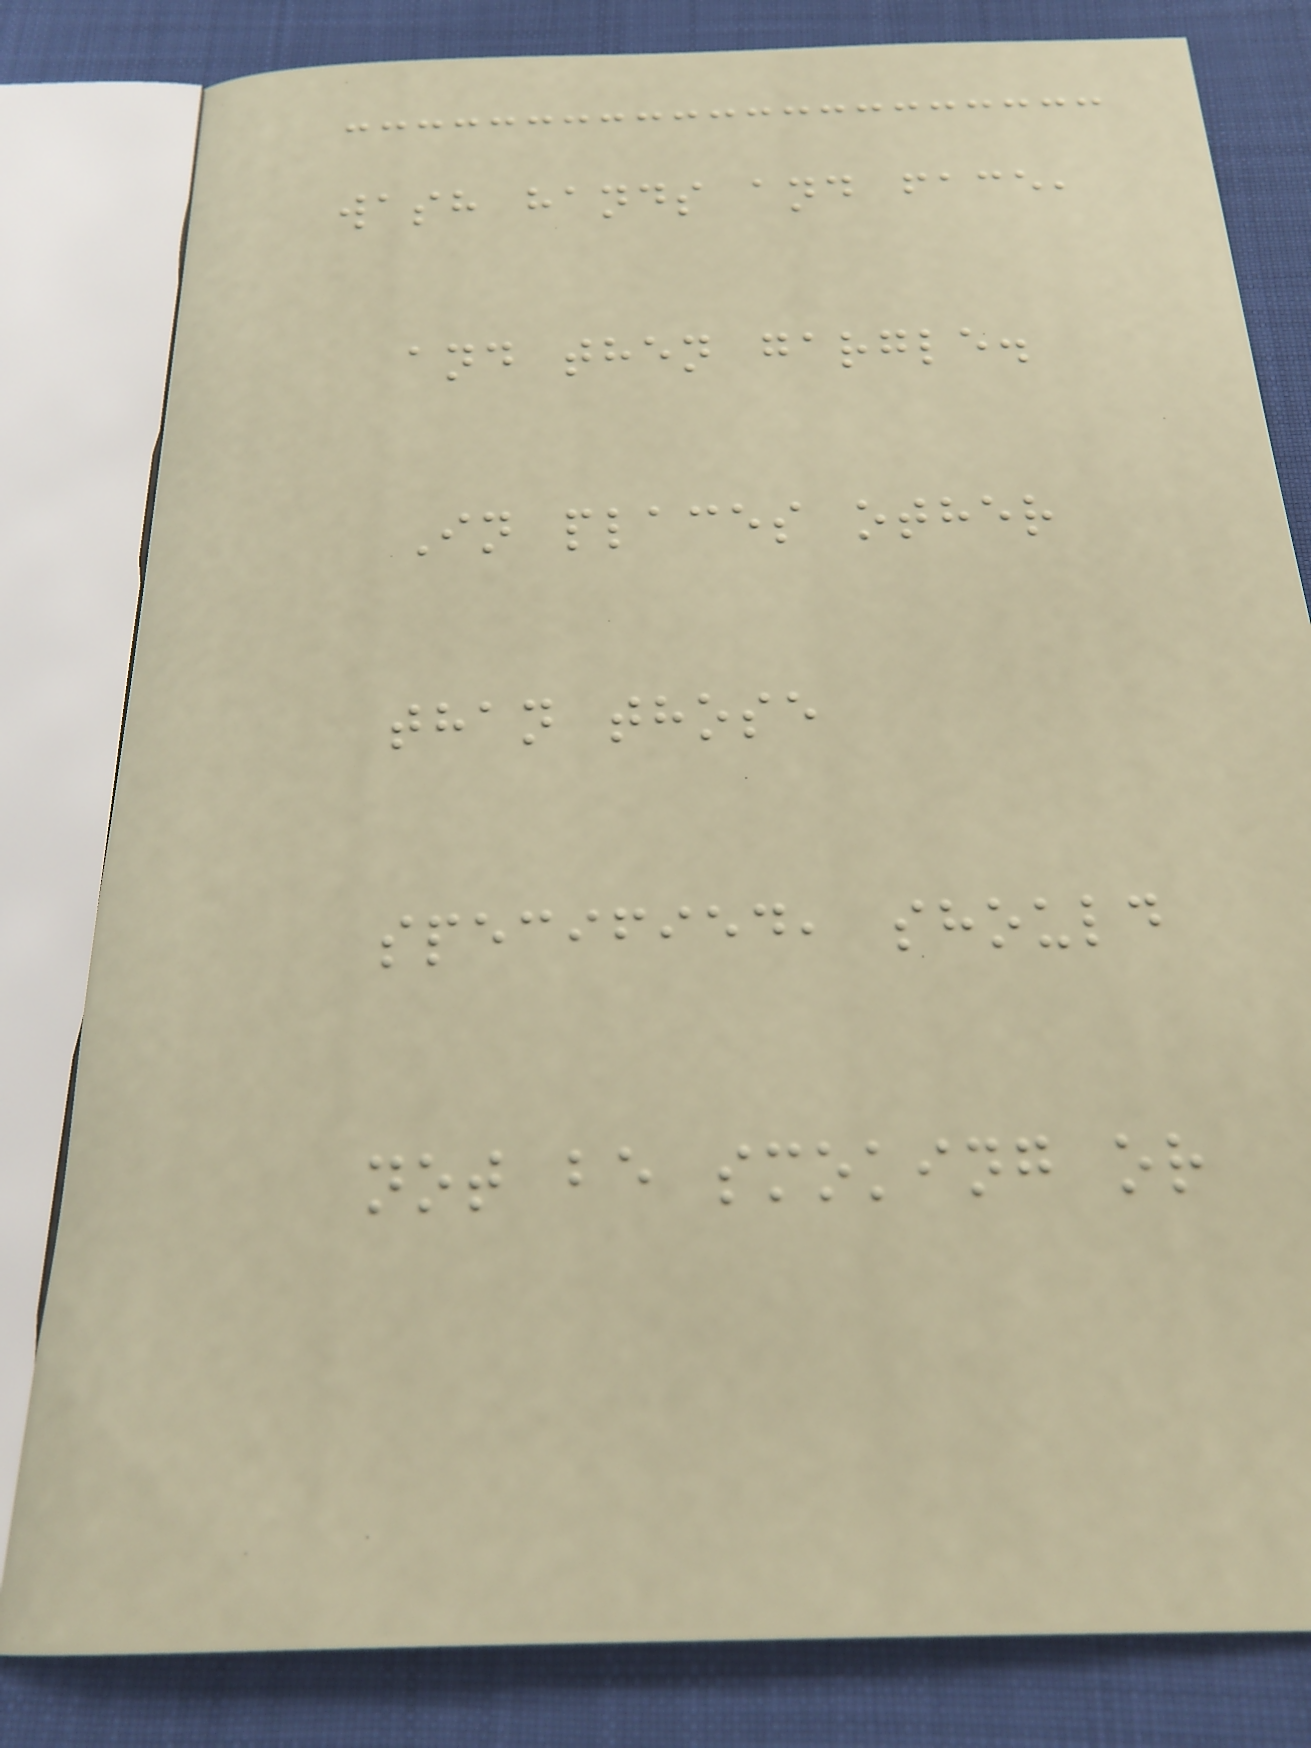wash hands and face,
and then gargle.
In places other
than those
specified, should
not be smoking or
